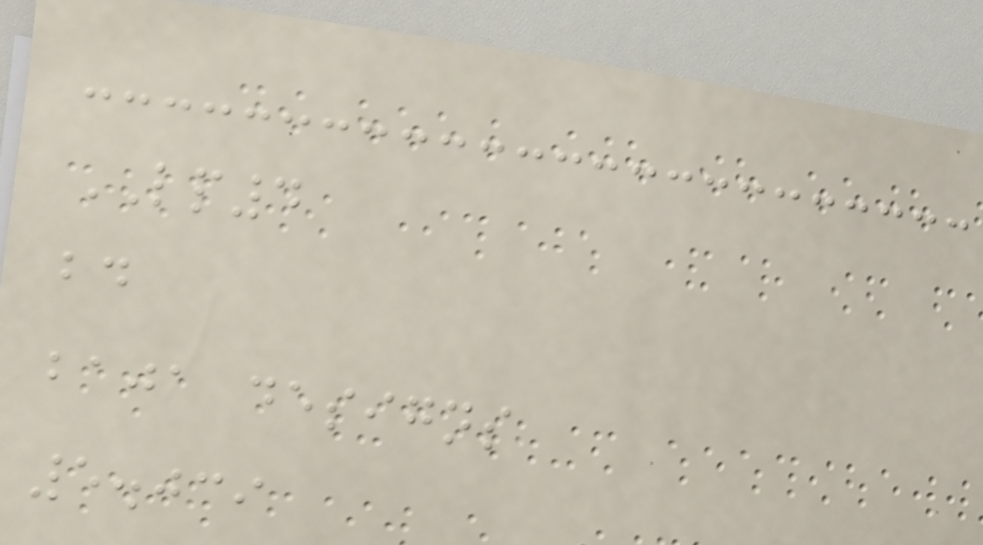LP4
bd
baja designs
5.039
